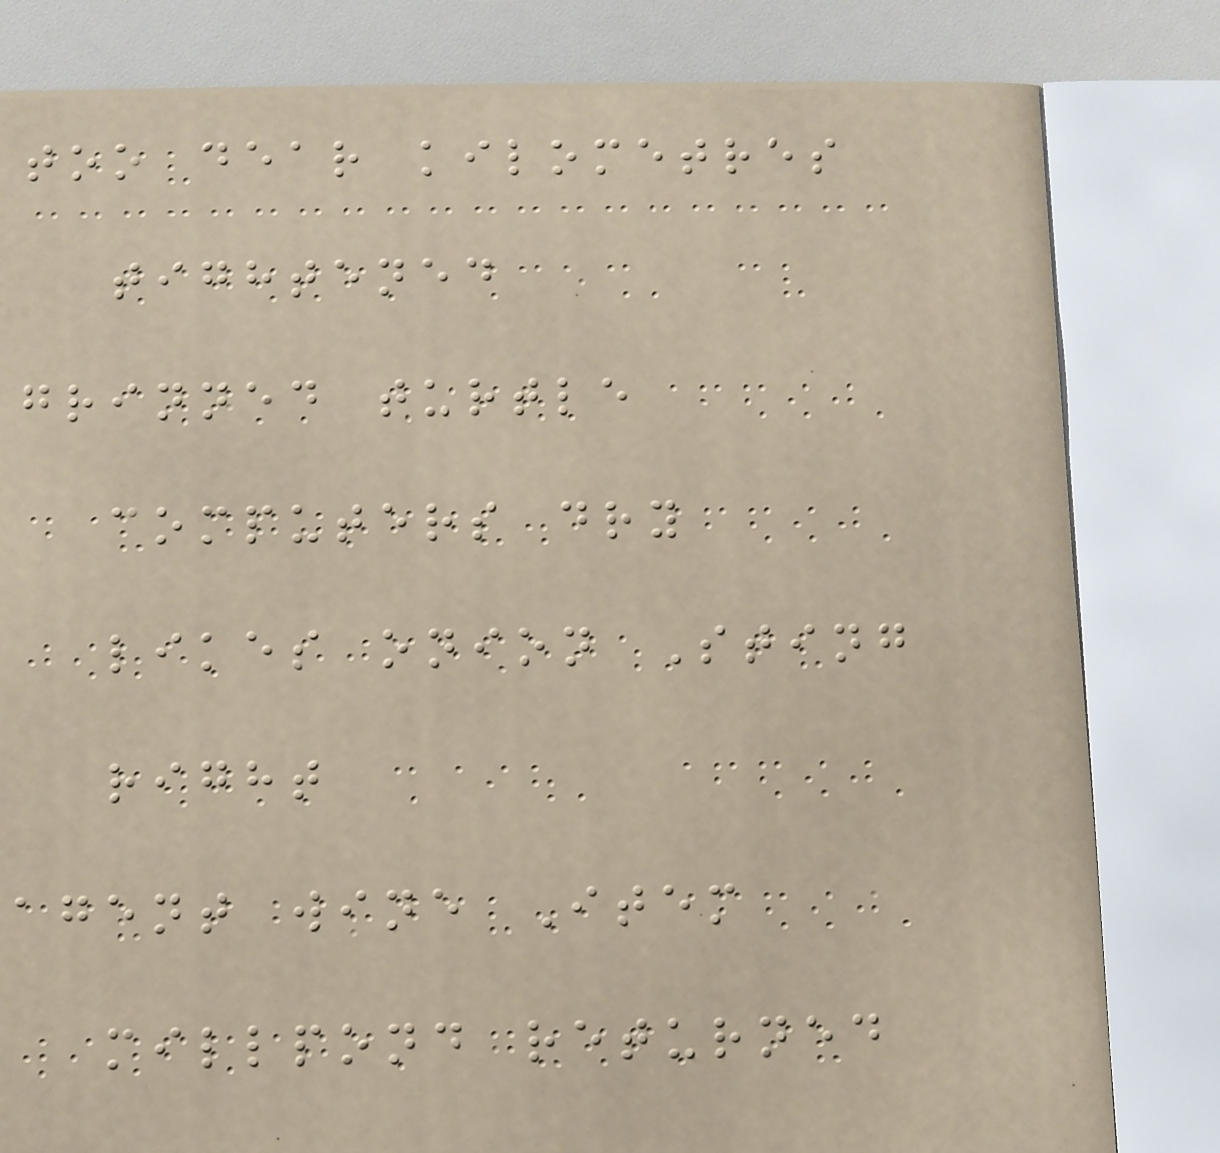too dear kilometres
tightened
grinned turtle
computers dry
likes onion Sting
right
agent wine Item
millpond returned
